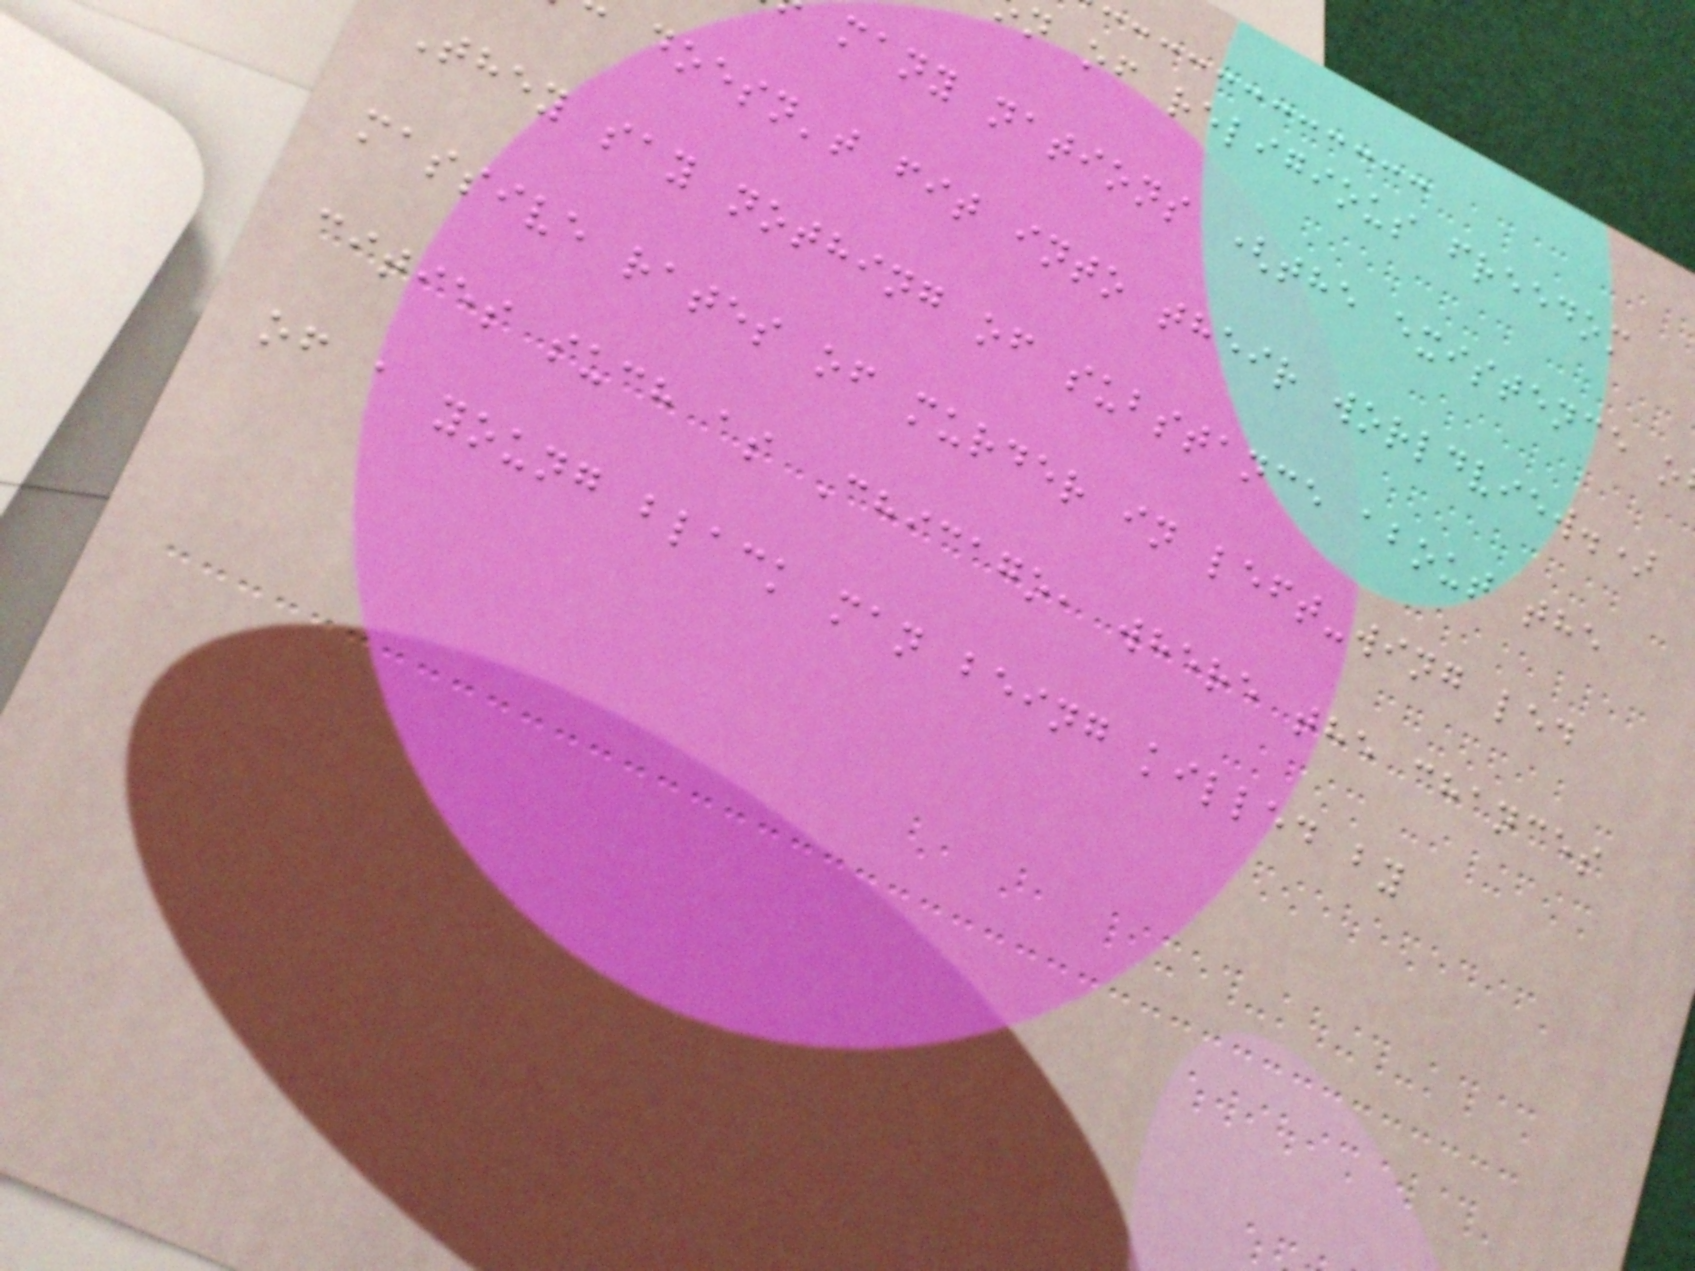n of religious freedom
many nations (the existence o
doesn't fit into their worldview.)
They say nothing of substance about the
massive rates of murder in left-wing led
cities such as Chicago, where the chances
of a young black man being killed by
